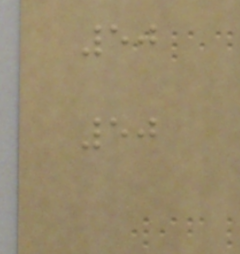50
50
